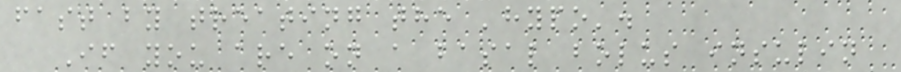fast by treating the 'hypo'.
If you are on a basal bolus insulin
